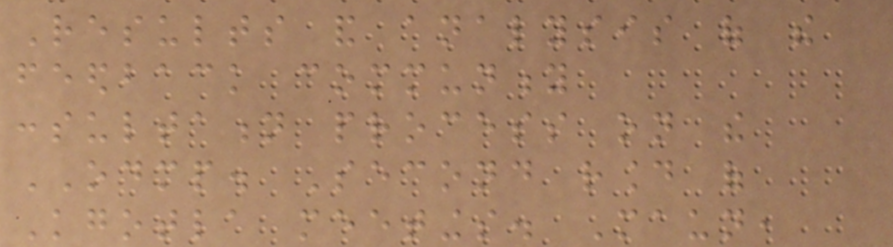Results and analysis of the
feedback community
consultation process on the
ODMP. Second round of
Kgotla meetings. Maun,
